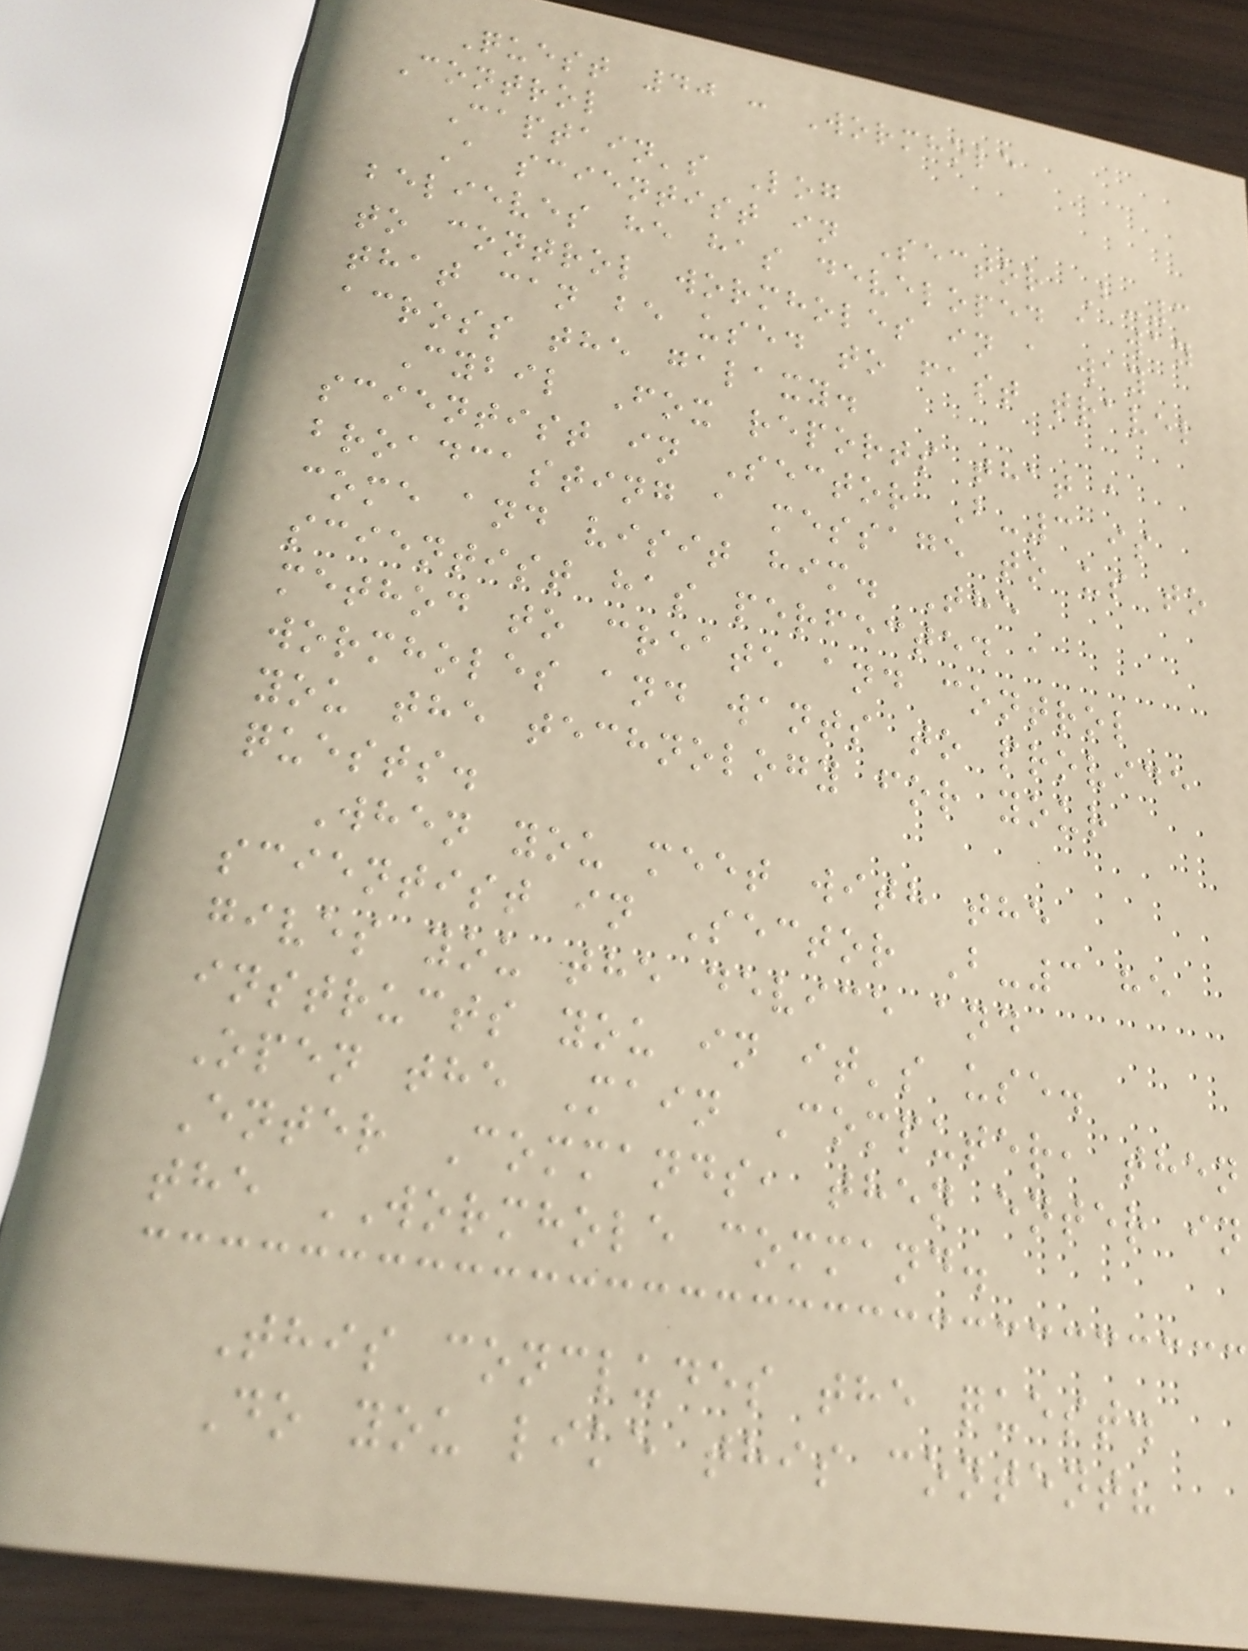Quest 40 : Wormhole
Control
Captain's Log
A scientist in Sector B-3
believes he has developed a way
to control wormholes in a way
that can be used to fast travel
across the galaxy.
Cybil Fox reports that a
scientist in Sector B-3 is
broadcasting a message to us to
come and visit him. The
scientist has perfected a
method to create and control
wormholes and wants to provide
you the technology for your
quests.
When you meet with the
scientist in Sector B-3 he
gives you the device and
instructs you in it's use.
Open the Main Computer, then
Enter Commands, then enter in
the WORMHOLE command.
This concludes the quest.
Do you like this content?
